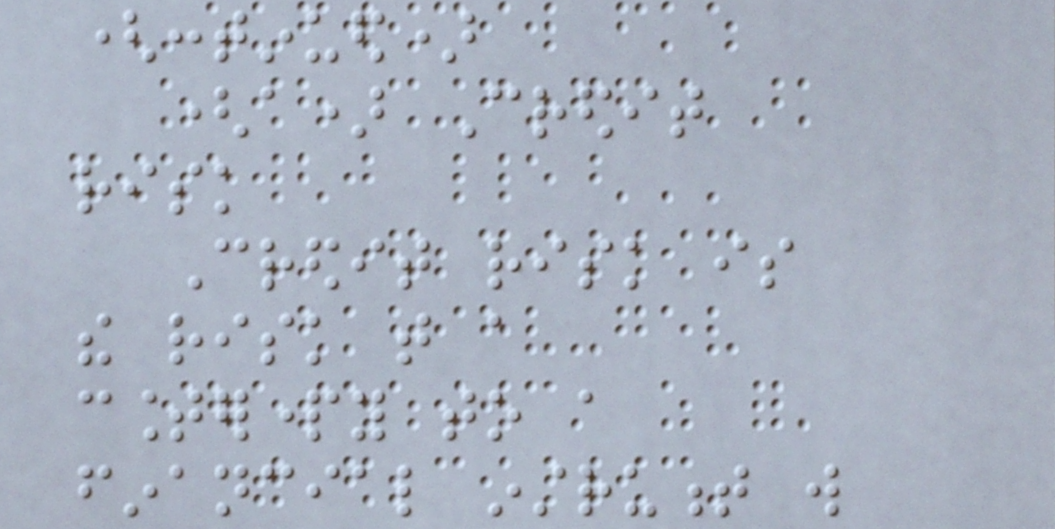(continued)
(a) Credit
risk
Credit risk is
the risk that a
counterparty to a
financial instrument will
